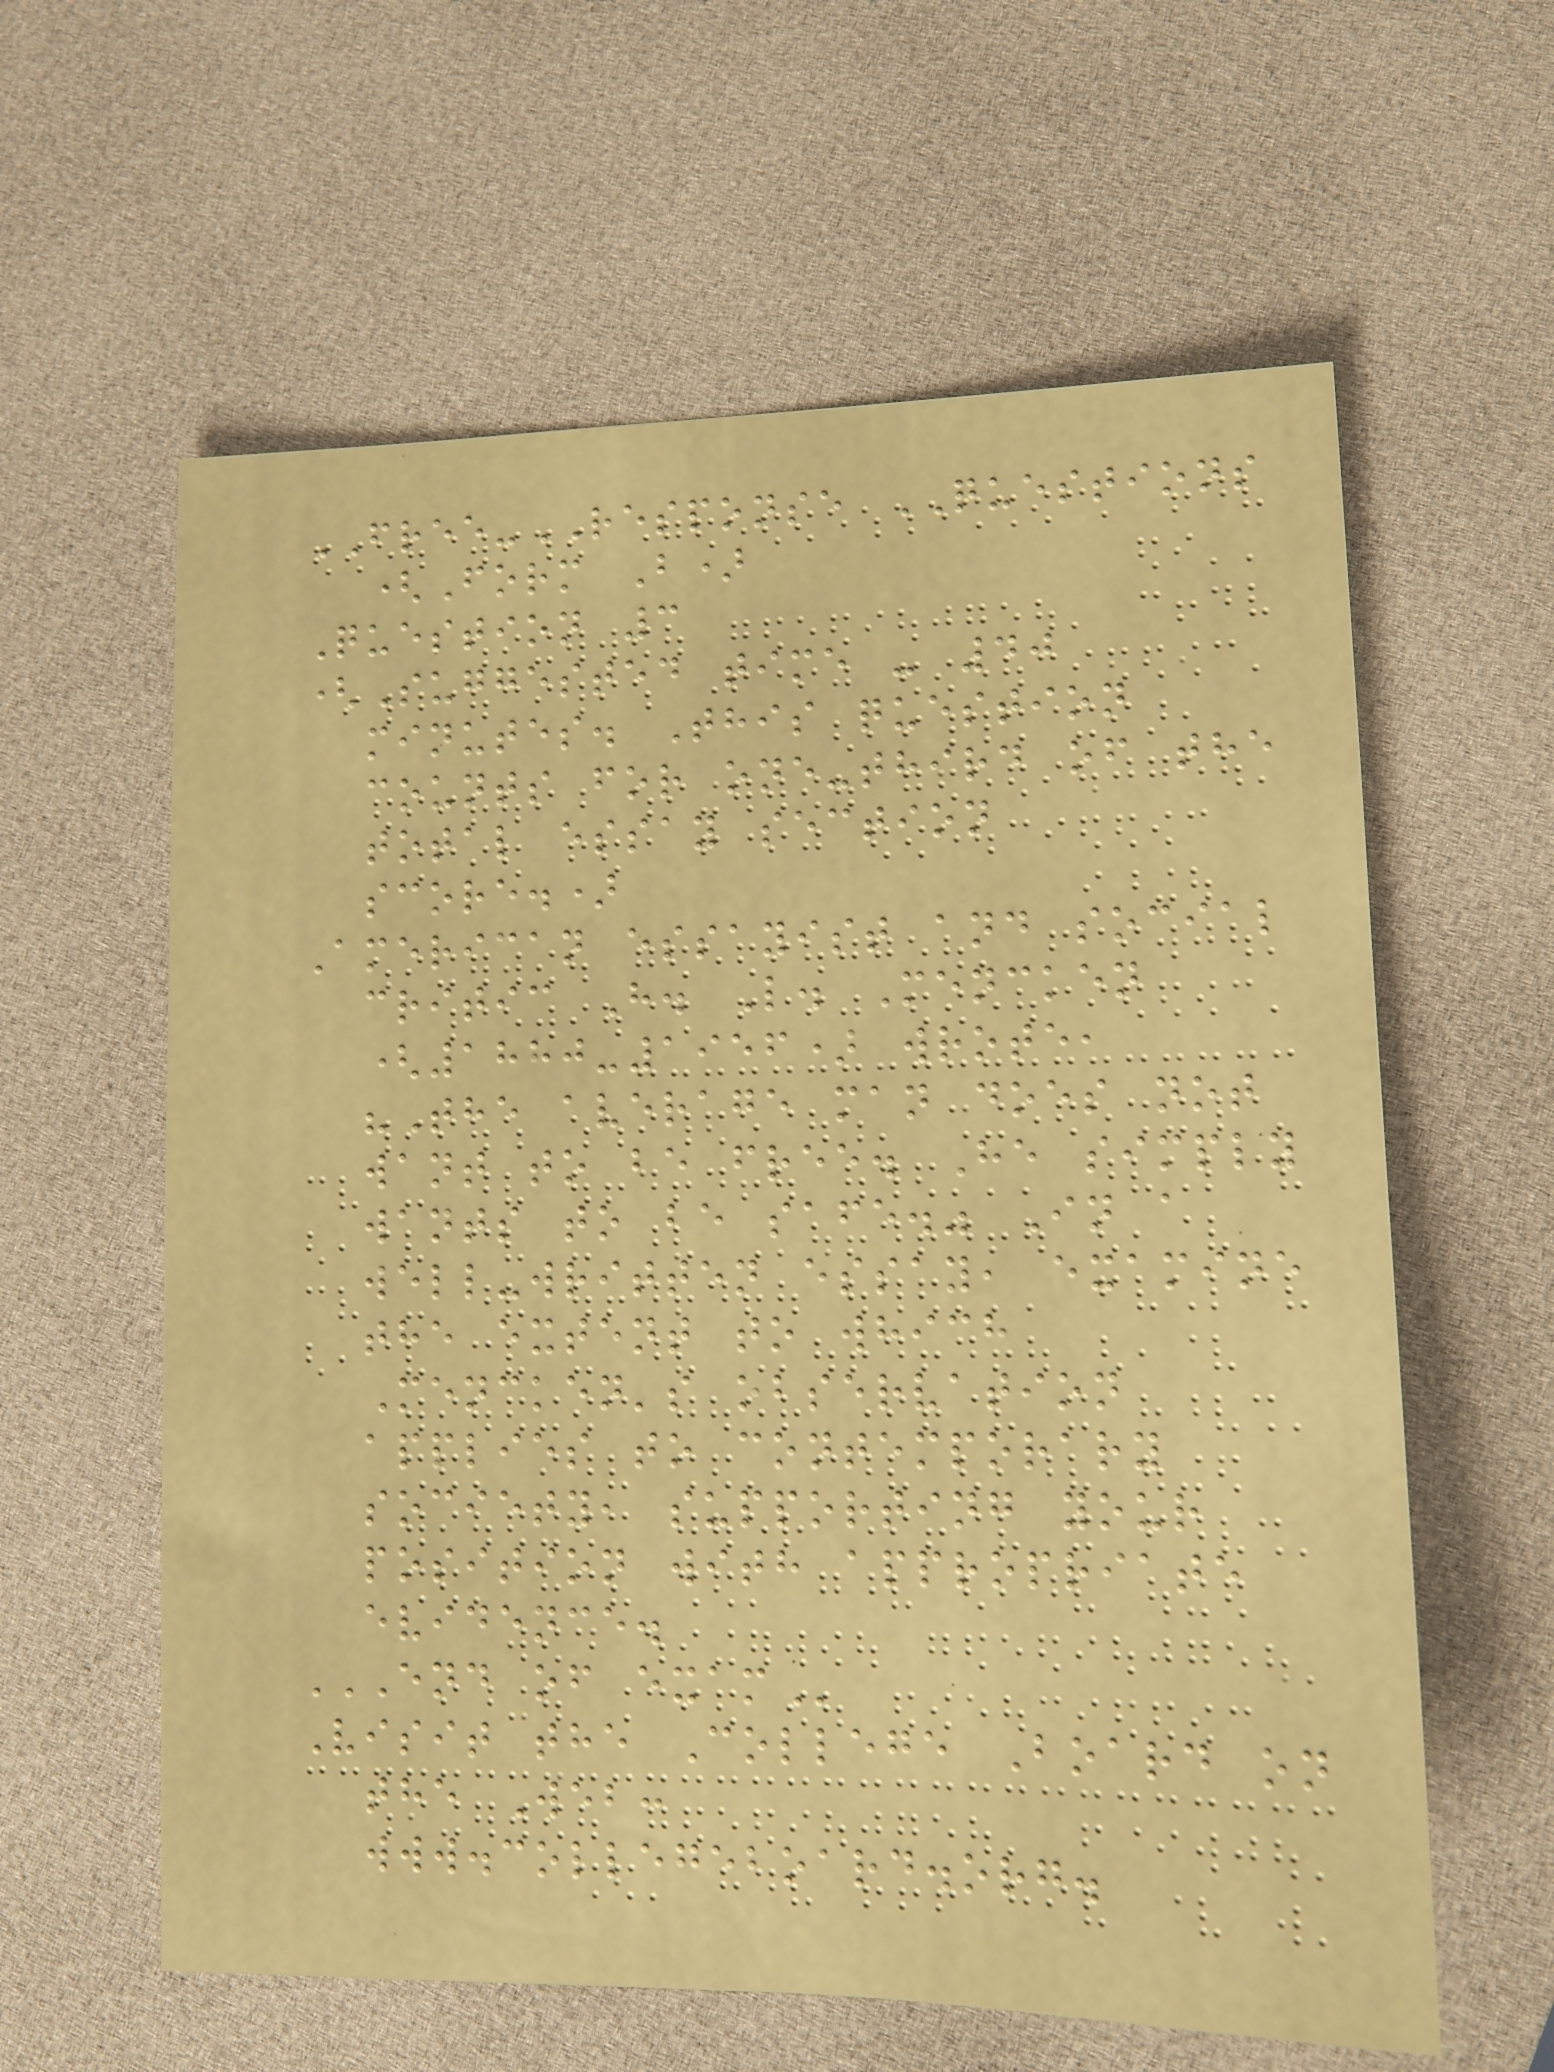FREE-RESPONSE QUESTIONS
(Form B)
Question 3
(Suggested time - 40
minutes. This question
counts for one-third of the
total essay section
score.)
American essayist and social
critic H. L. Mencken
(1880-1956) wrote,
"The average man does not
want to be free. He simply
wants to be safe." In a
well-written essay, examine
the extent to which
Mencken's observation
applies to contemporary
society, supporting your
position with appropriate
evidence.
END OF EXAM
Visit the College Board on
the Web:
www.collegeboard.org.
